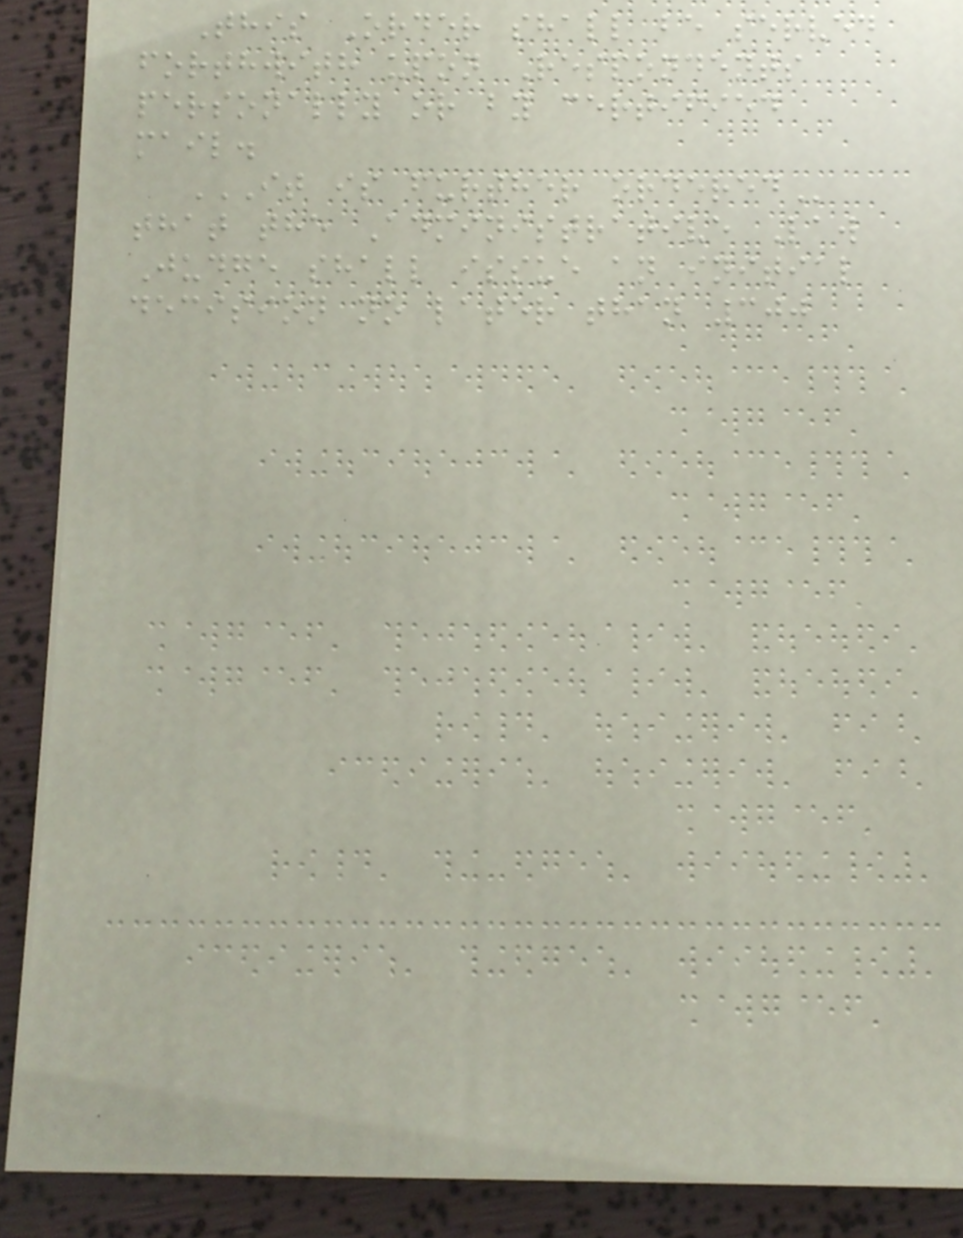This Order shall be served
forthwith upon Respondents
personally or by certified
mail.
IT IS FURTHER ORDERED
that the Administrative Law
Judge shall issue an initial
decision no later than 300
